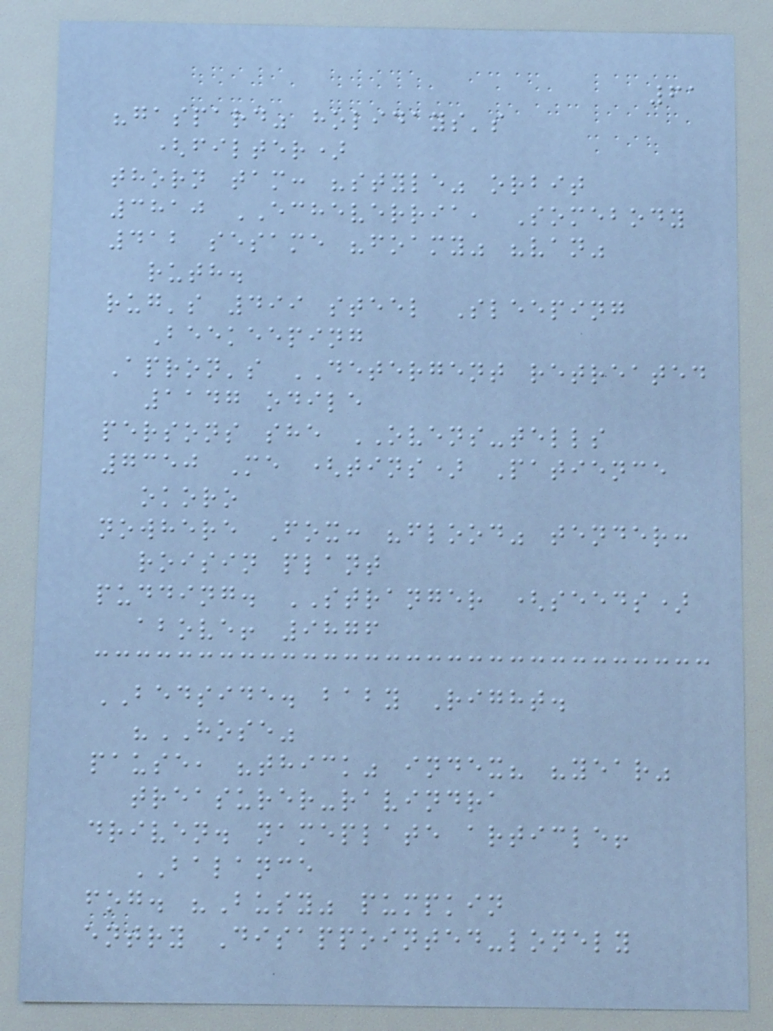61
"gaspard" holidays's
(filter)
thorn tam: "style" orbit
3810 ECHEVERRIA, Somebody
412 sesame "foamy" "van"
ruth.
rug's 499 steel Sleeping
Beekeeping
Apron's DETERGENT retreated
1147 odile
persons she OVENS-tells
7350 Me (tins) Patience
okoro
nowhere Fox: "flood" tender:
roisin plant
pudding. STRANGER (seeds)
above! 9876
BEDSIDE. baby Right.
"HOSE"
pause, "thick" index? "year"
treasurer-ravindra
driven. nameplate article!
BALANCE
fog. "Busy" pumpkin
entry Disappointed-lonely
